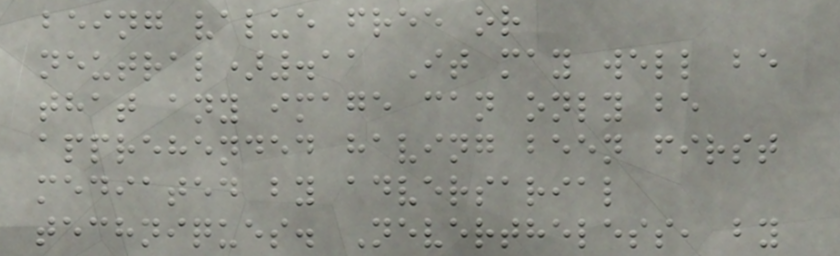being value free or
neutral).11 It may well be
that any image can only be
apprehended having been first
mediated by adversarial
techniques. Nevertheless, by
